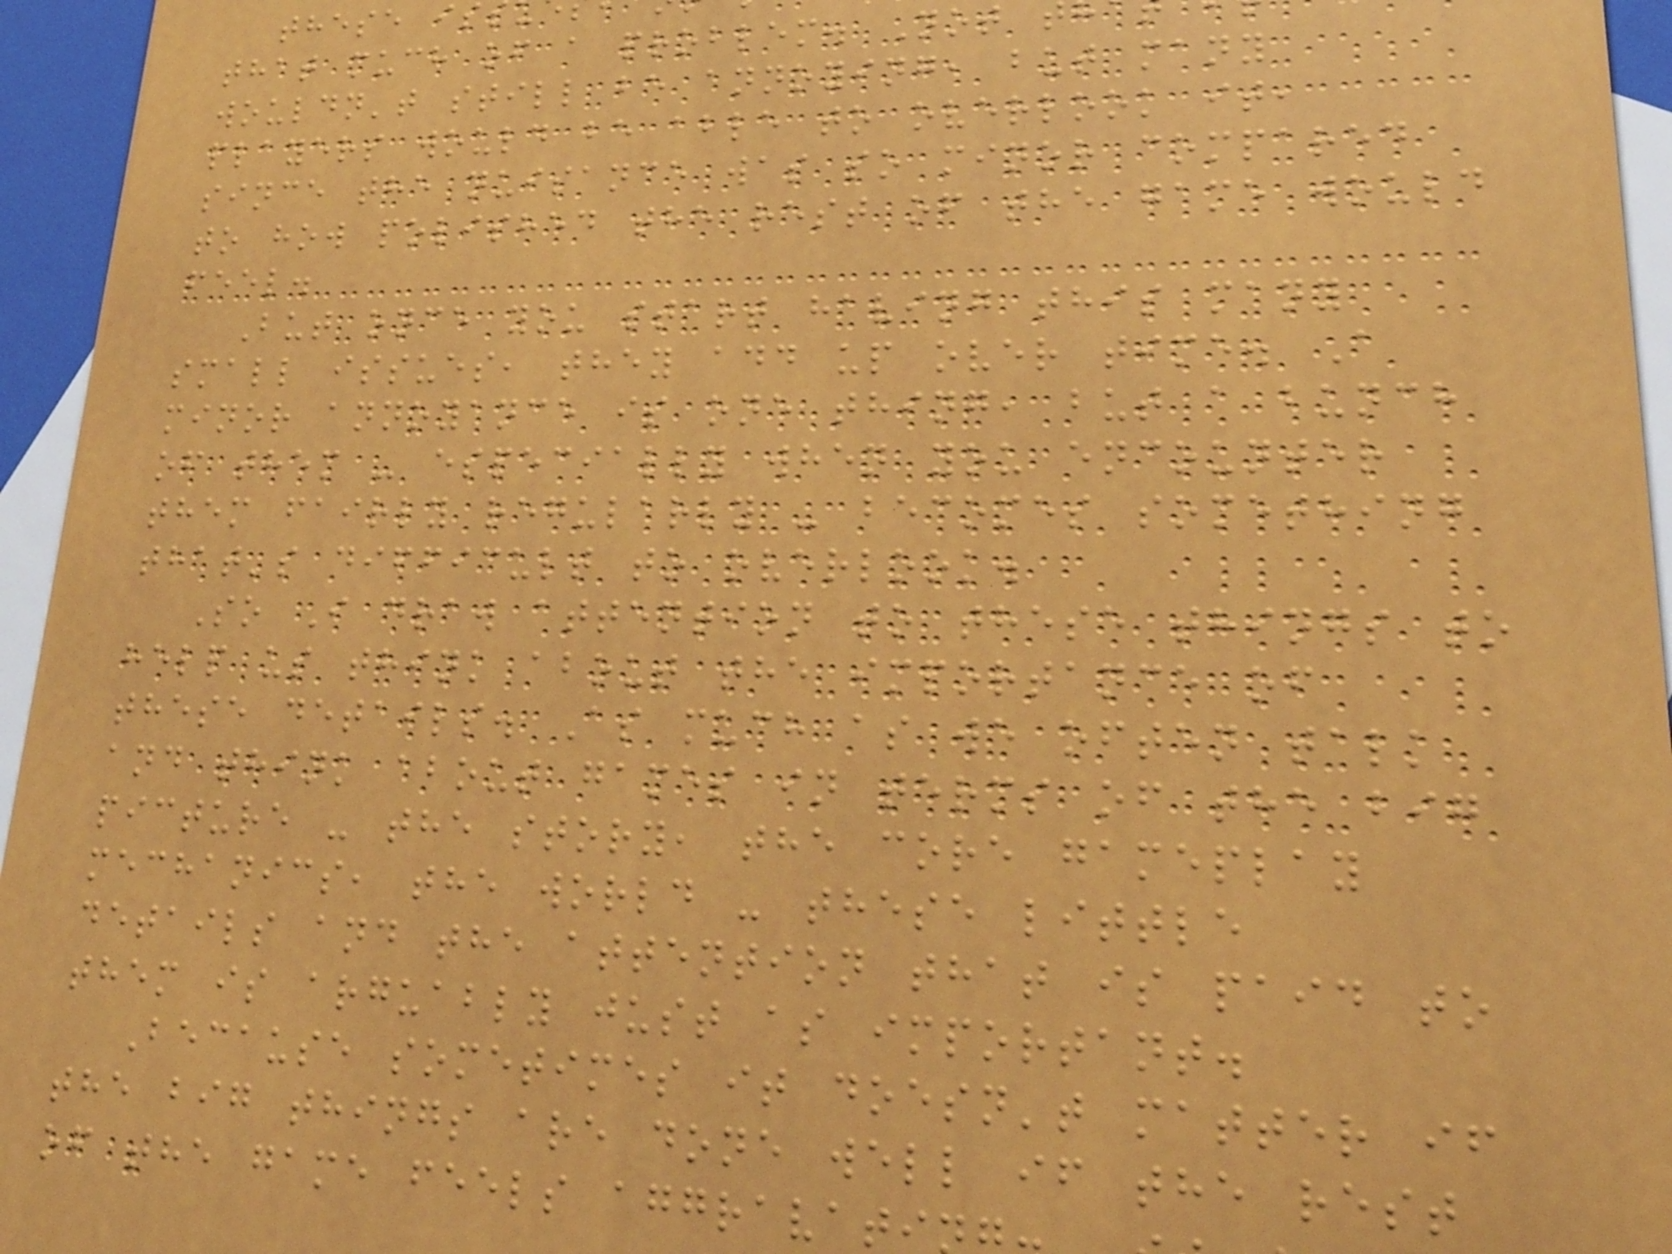that much of a problem. Not
wouldn't still be annoying, but many
players would be able to overlook it,
since the nuisance was so minor compared
to how polished the rest of the game would
feel.
But once you start having this many
small issues, they add up over time. A
minor annoyance is one thing, but a bunch
of them - especially when you encounter
them fairly regularly - becomes something
that's difficult to overlook.
So I draw attention to these things to
help us think about the importance of
these details. As much as we often talk
and think about games in terms of the big
picture - the story, the core gameplay
mechanics, the world - these little
details and the attention that is paid to
them is arguably just as important.
Because sometimes it doesn't matter if
the big things are done well if the rest
of the game feels aggravati
